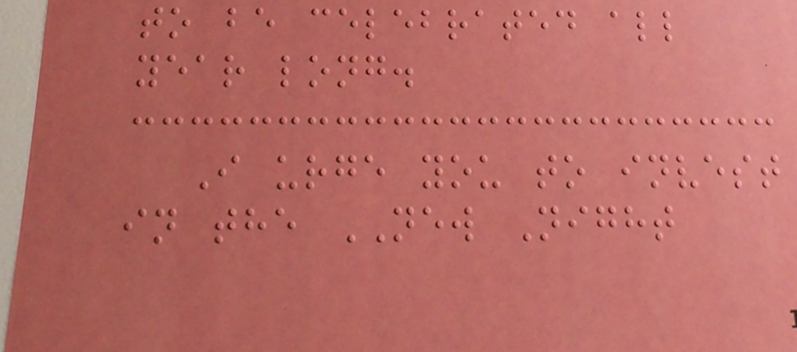to be celebrated all
year long.
I urge you to invest
in the NEW Night
